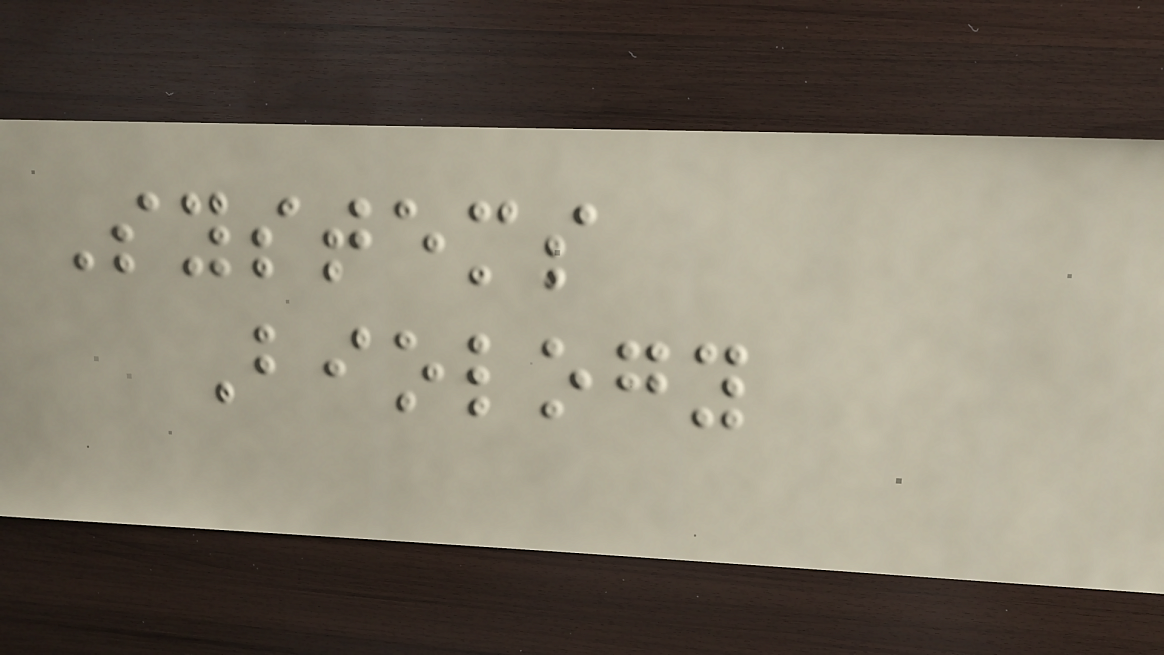Systems
Biology
